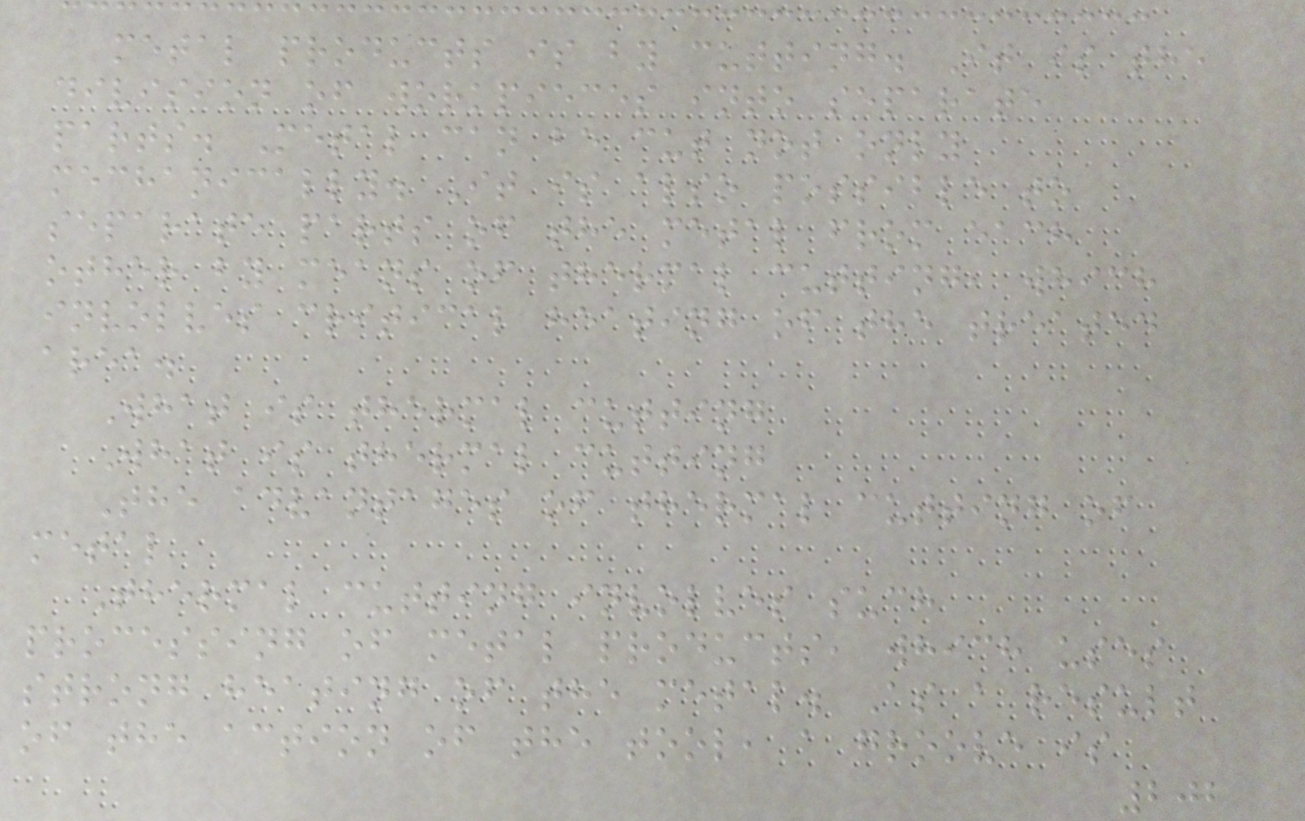metal products is by cutting. It is the
division of workpieces into separate
parts. Metal can be cut not only
mechanically. It is also possible to
separate parts of the metal from each
other by means of thermal cutting, which
involves critical heating of the treated
area.
What is thermal cutting
What is thermal cutting
The advantages of thermal cutting of
metal
Thermal cutting involves such
processing of metal products, which uses
strong heating of the metal. As a result
of the action of the tool, a groove is
202
